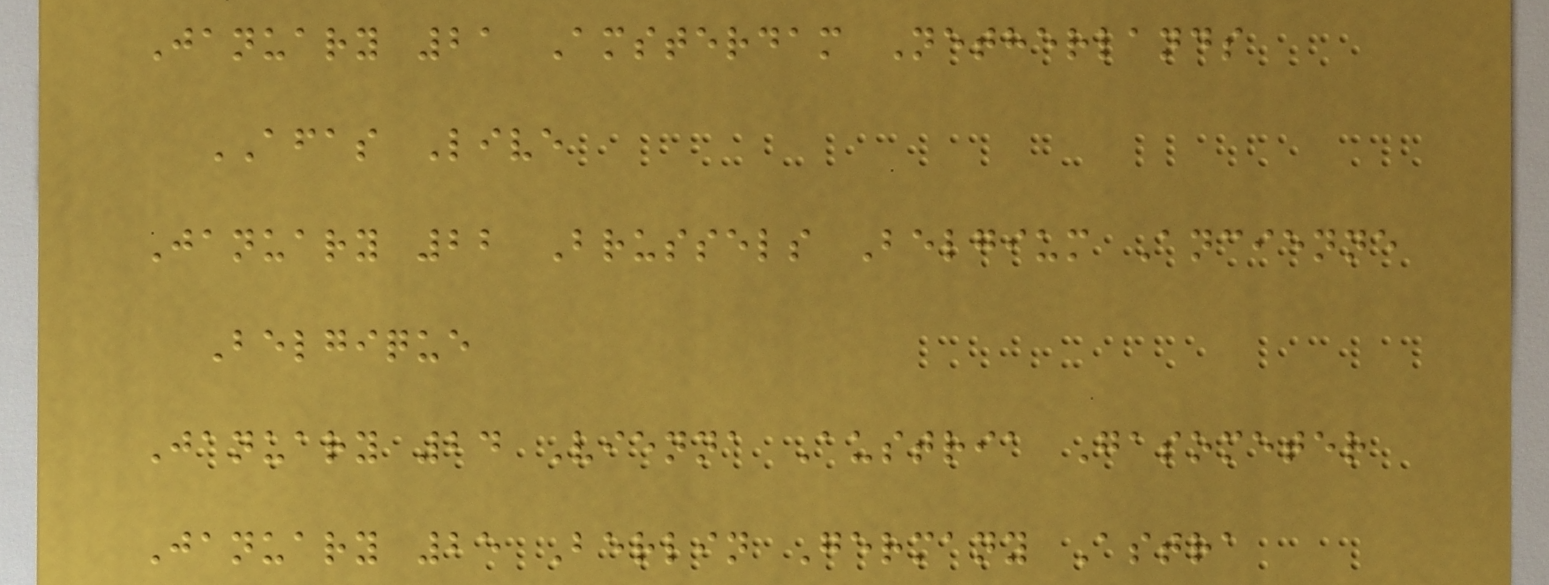January 21 Amsterdam Netherlands
AFAS Live
January 22 Brussels Belgium Ancienne
Belgique
January 24 Vienna Austria Gasometer
January 25 Berlin Germany Astra
